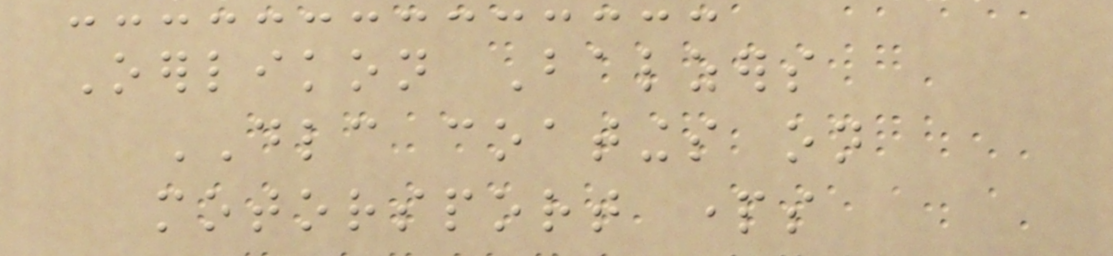Oerlikon Balzers
DLC coatings on
motorsport parts
